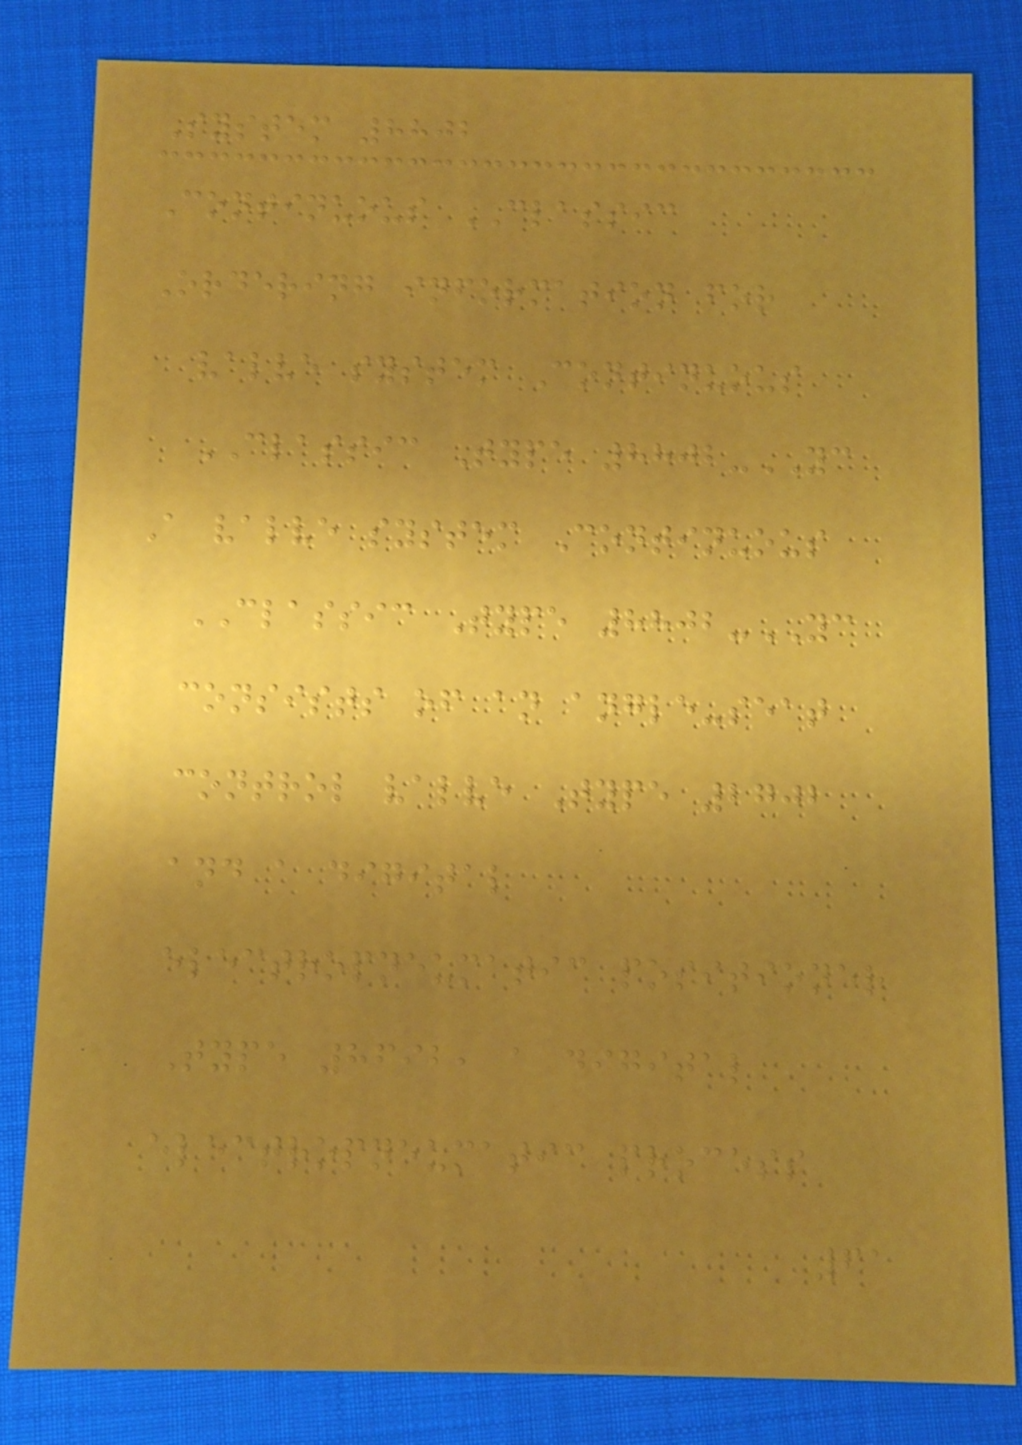System 8802
Continuous CLASSIC
Ordering information for
valve system Continuous
CLASSIC Type 8802-YC
A valve system Continuous
CLASSIC Type 8802-YC
consists of an angle-seat
control valve Type 2702
and a digital
electropneumatic positioner
Type 8692, a digital
electropneumatic process
61
